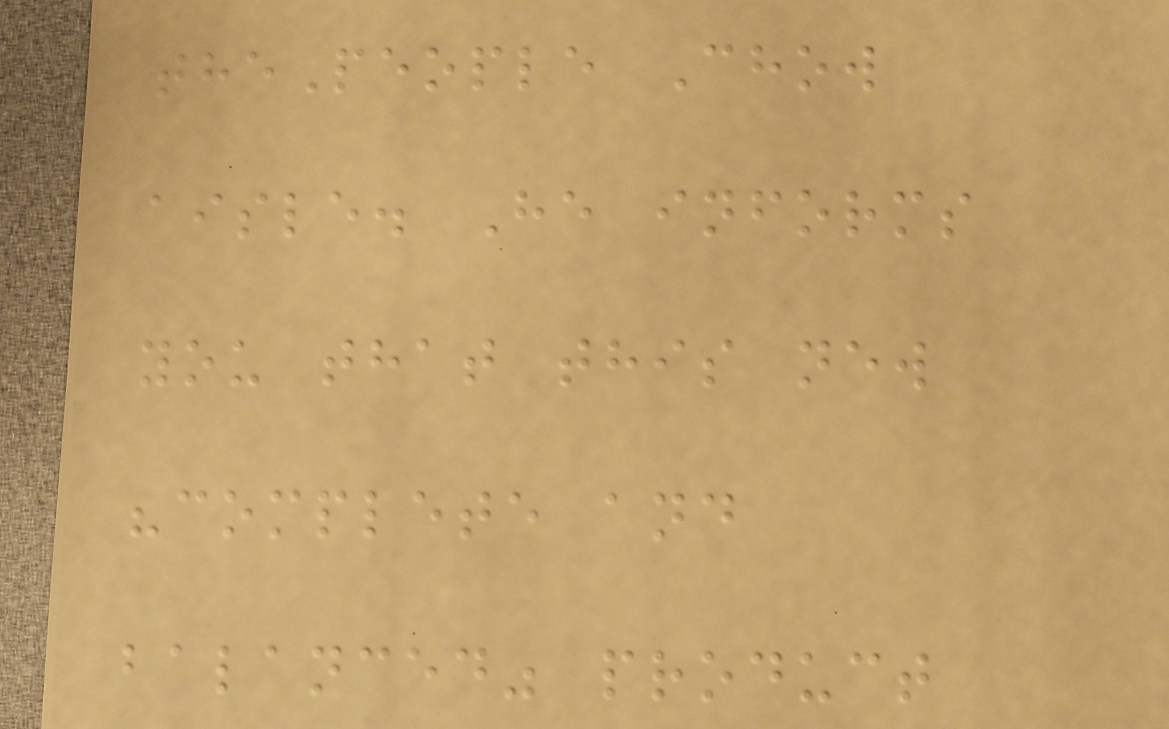thePeople Chow
aisle. He informs
you that this new
"complete and
balanced" product
